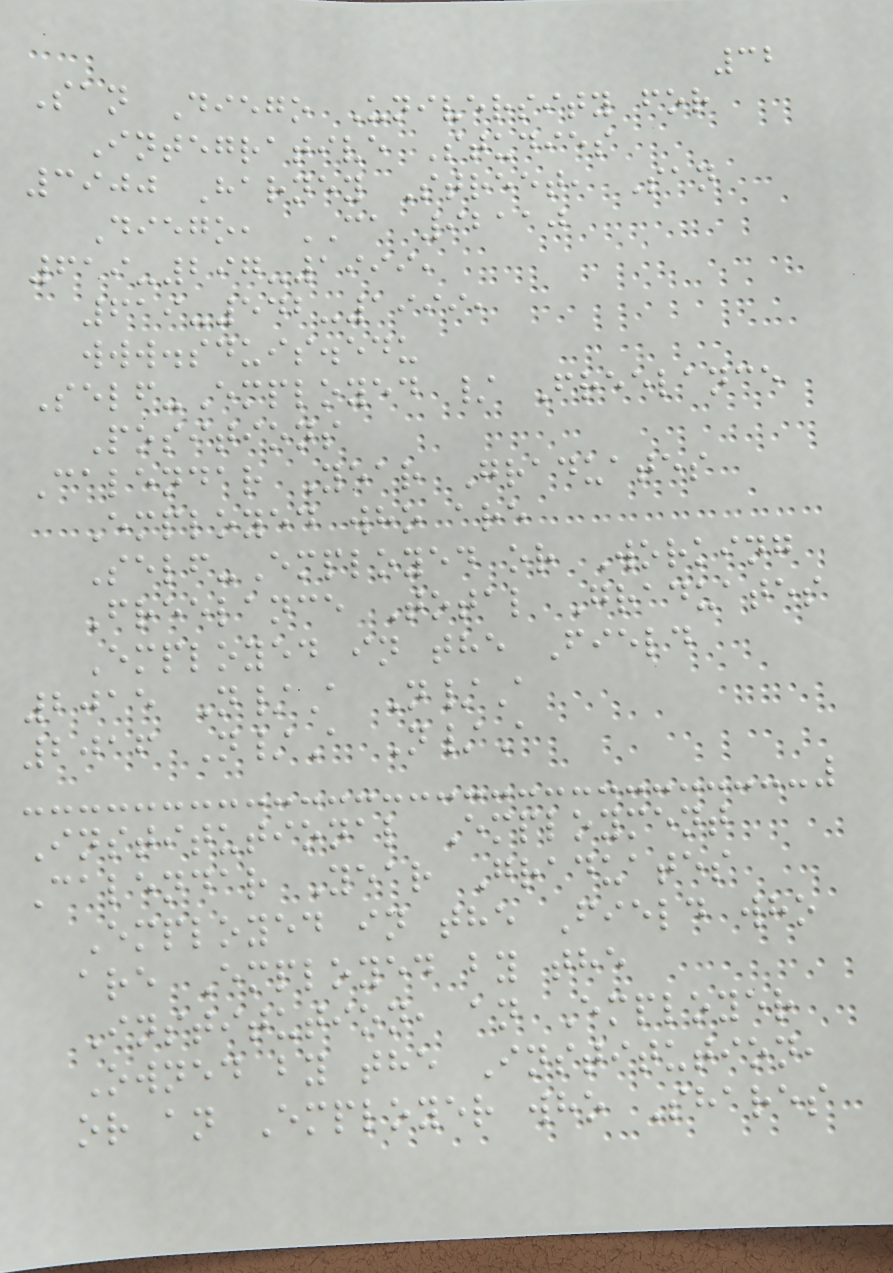32
San Diego University for
Integrative Studies
3900 Harney Street, San
Diego, CA 92110
619-297-1999,
619-542-1999,
www.sduis.edu
Self-Employed / Freelance
Positions
Calendar Year Graduates
Employed who are
Self-Employed or Working
Freelance Total Graduates
Employed in the Field
2015 N/A N/A
2016 N/A N/A
Institutional Employment
Calendar Year Graduates
Employed in the Field who
are Employed by the
Institution, an Employer
Owned by the Institution,
or an Employer who Shares
